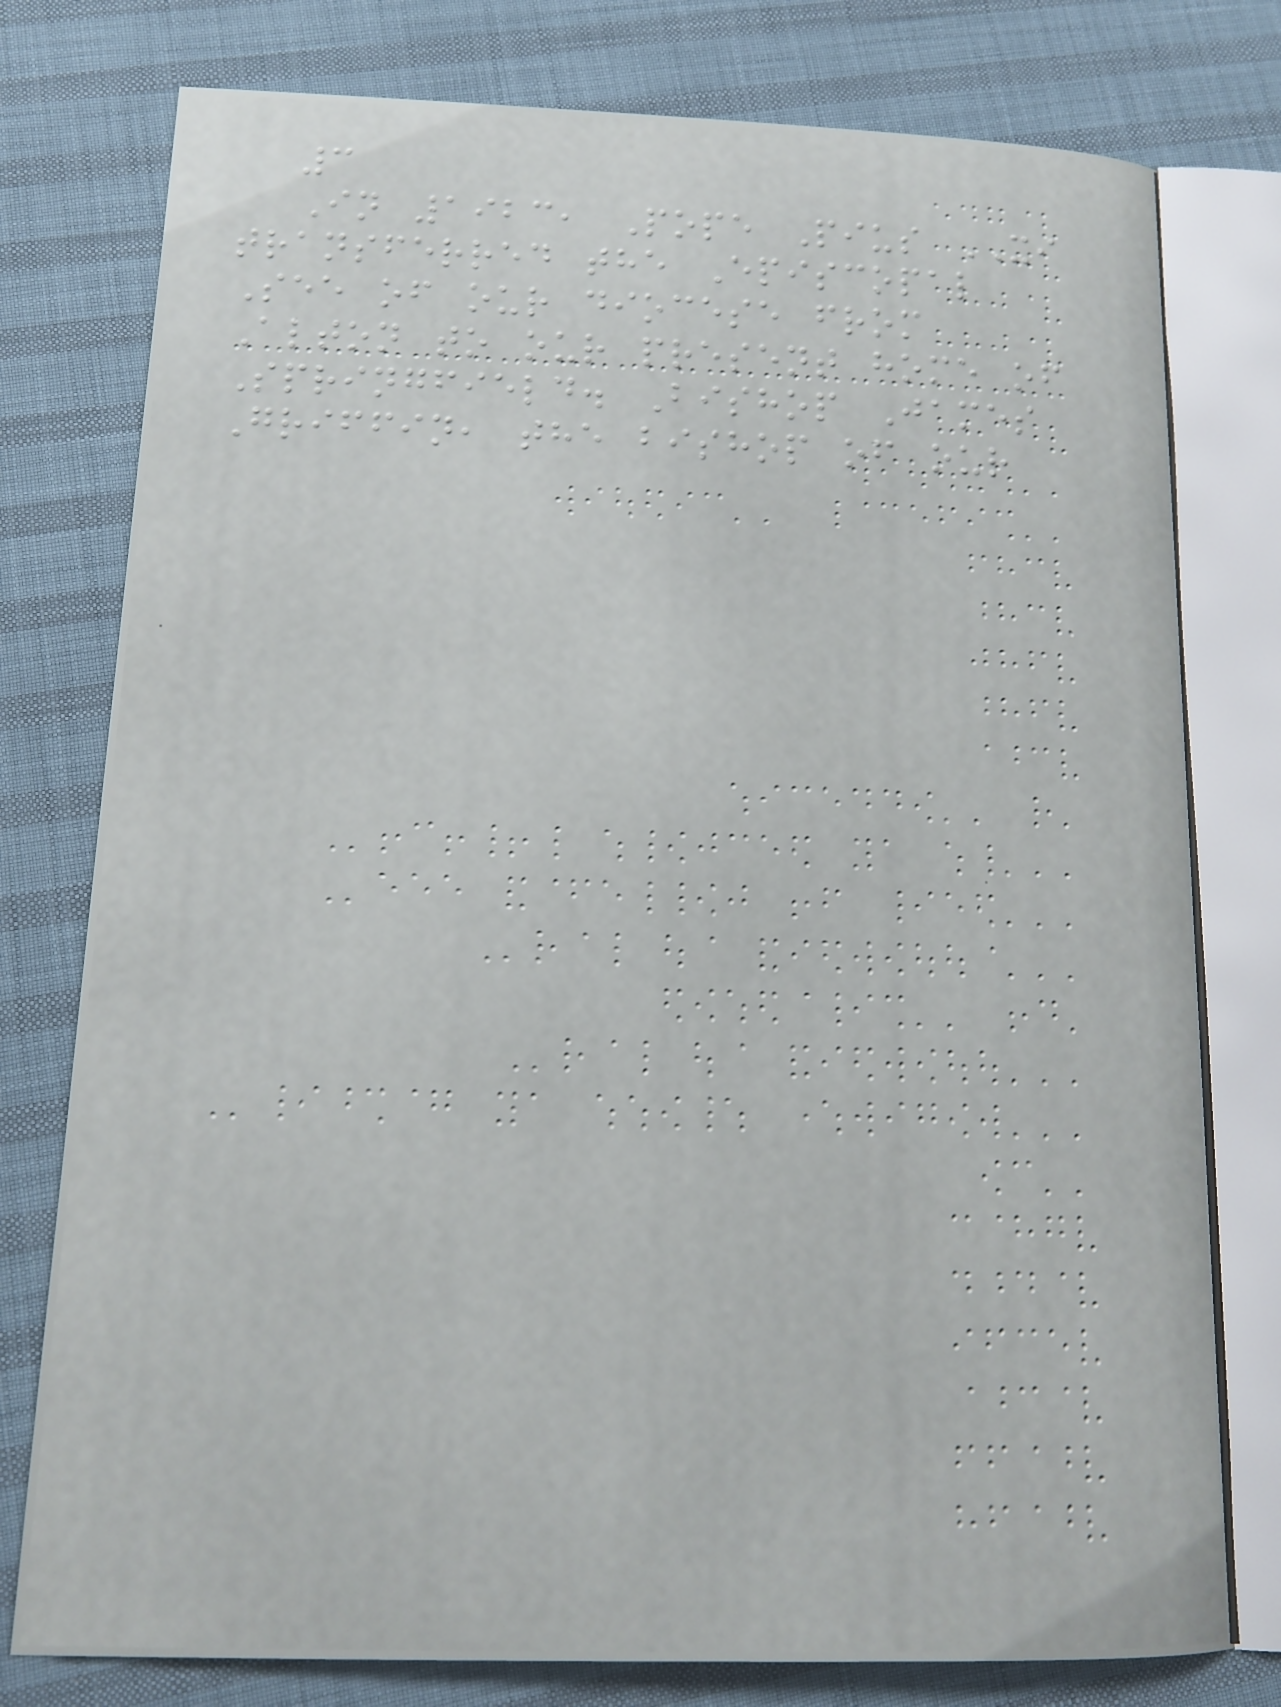3
In 1923, Pope Pius XI
transferred the Episcopal
See of our diocese from
Alton to our present home of
Springfield. Bishop James
Griffin, the bishop of our
